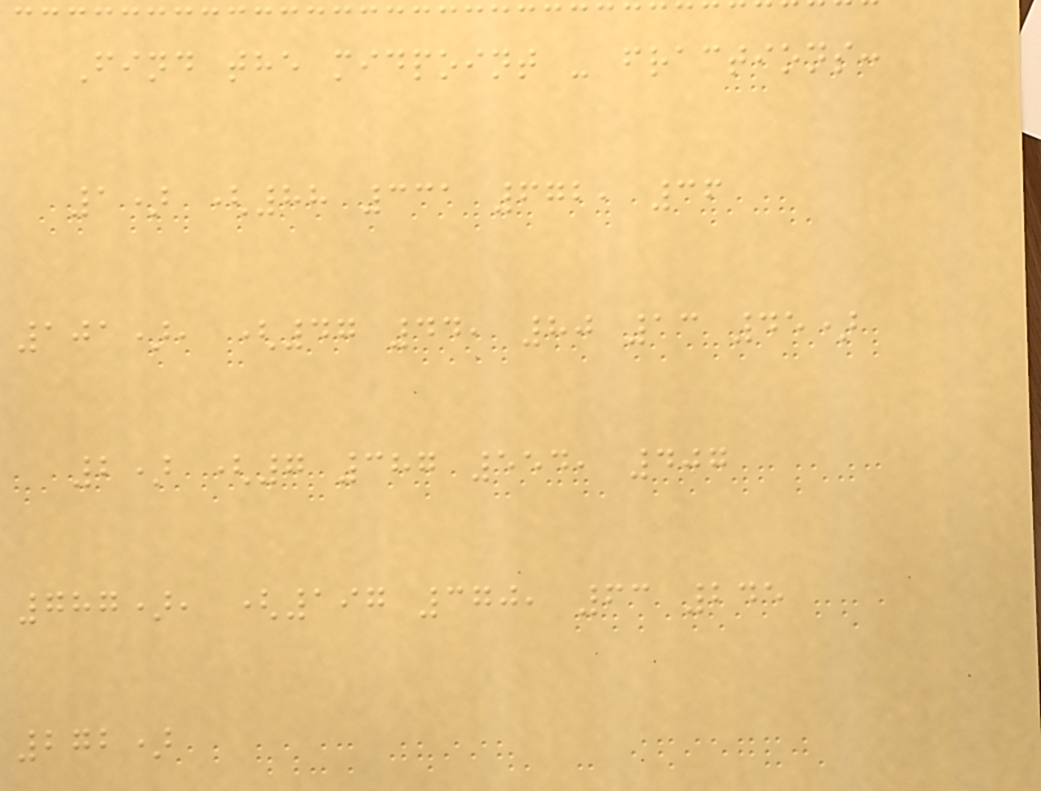Find the midpoint - fractions:
1) (88 331 672, 36
101), (47 44, 80 13 45)
2) (7 387 554, 407
787), (197 370, 63 245
272)
